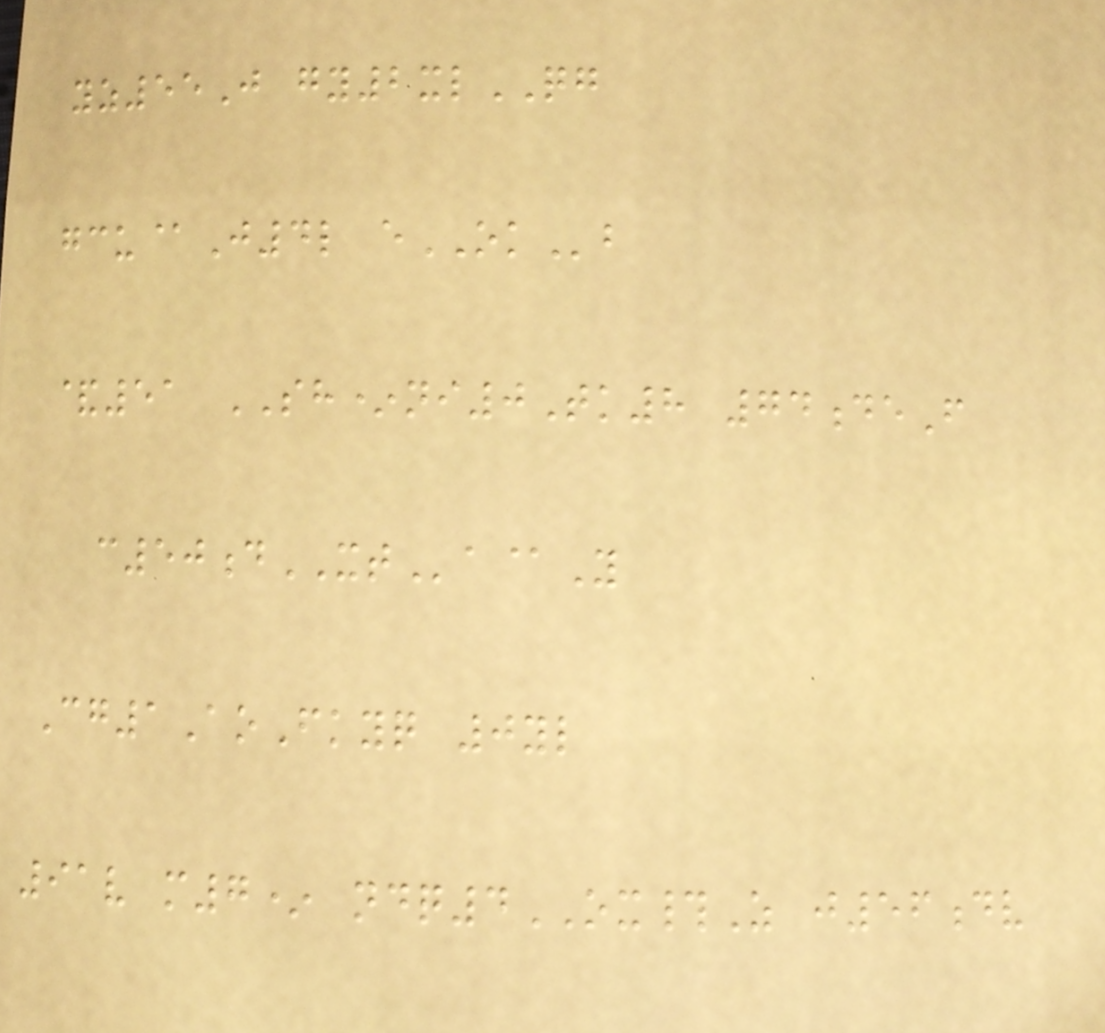yz55J gy2xlQG
gcu@J4l eOKb
&51 SH*ni0Tk8 74deF
c50dXTa@Y
Cg1AoFkyq 0yl
91v m7* ndq4OX#Z j56dv
